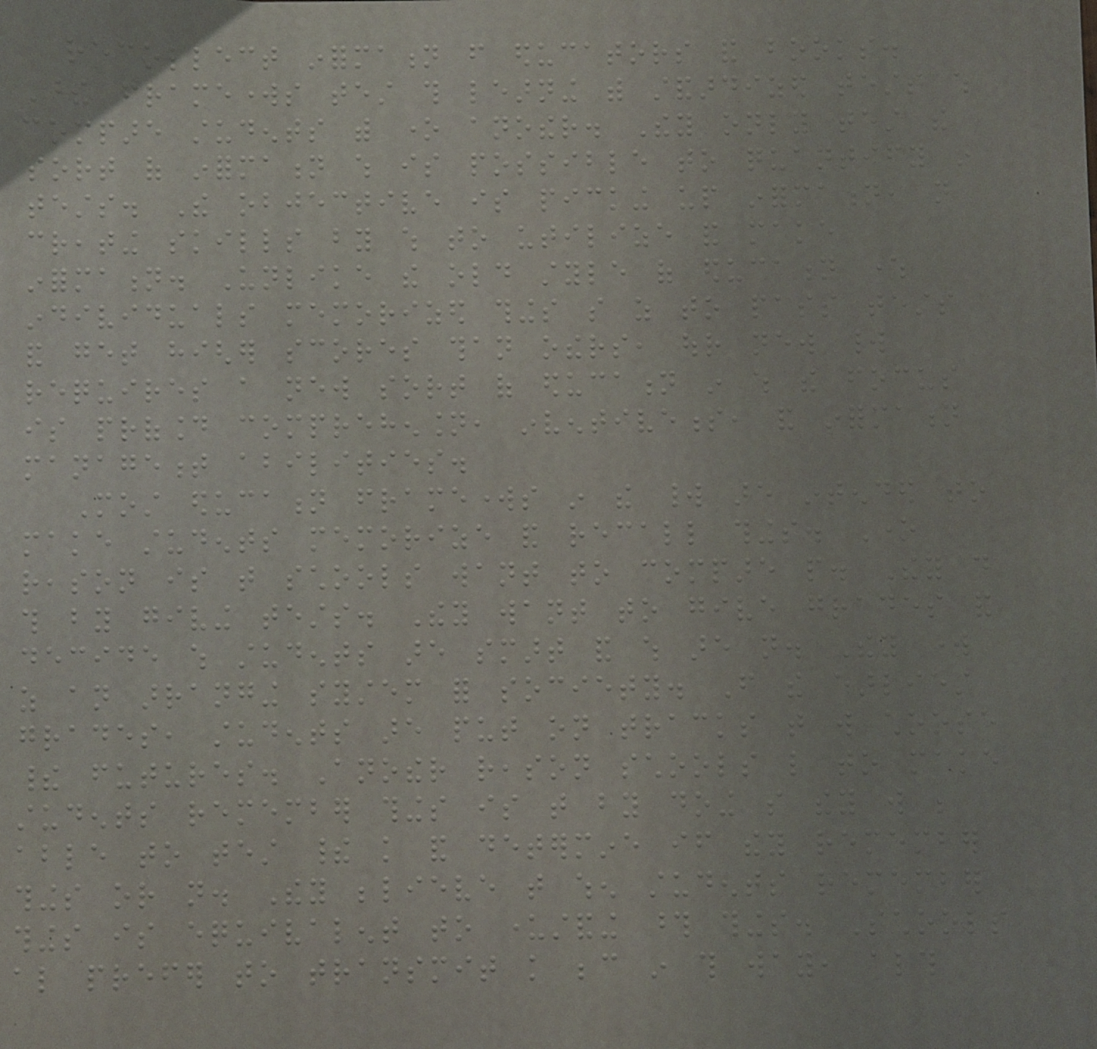recollect information from educators and books.
These frameworks test this learning with standardized tests which
compare students with one another. They only test the
sort of information which is possible to quantify in
tests. The objective is picking up information, not
creating skills by which to utilize and make
information. Unlike the old style of education where
individuals memorized things so as to pass tests
and get higher scores than others, our new world
requires a new sort of education in which the focus
is profound comprehension, inventiveness, and information
management abilities.
Most education frameworks in the world are intended to
make students memorize and recall things. One
reason is that schools want to compare people. They do
this by giving tests. They want to give grades and
decide which students are smart and which are not. They work
as an arranging system for society. From the earliest
grades, students are put on tracks that will choose
their futures. Another reason schools like to make
students remember things is that by doing so they will be
able to test their knowledge and determine if they remember
things or not. They believe that when students remember
things is equivalent to understanding those things. Schools
also prefer to transmit knowledge because in this way, although
